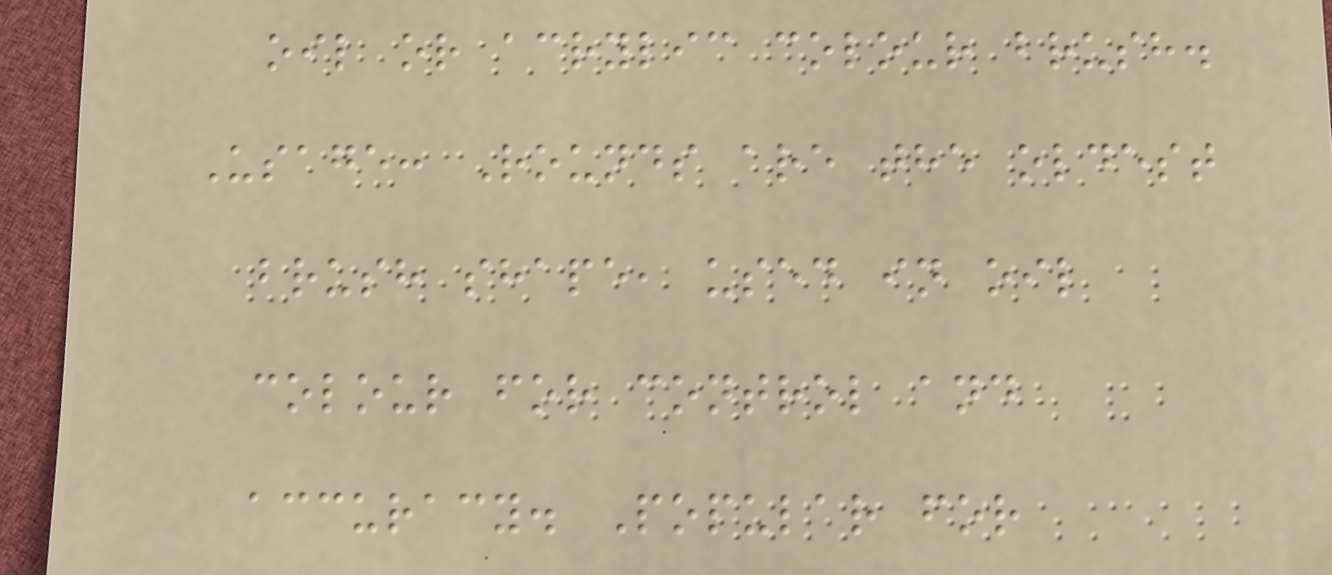oil or acrylic colour brush.
Usage: Rounds are the oldest
brush shape, used in oil
colour for control and
accuracy. Popular for
